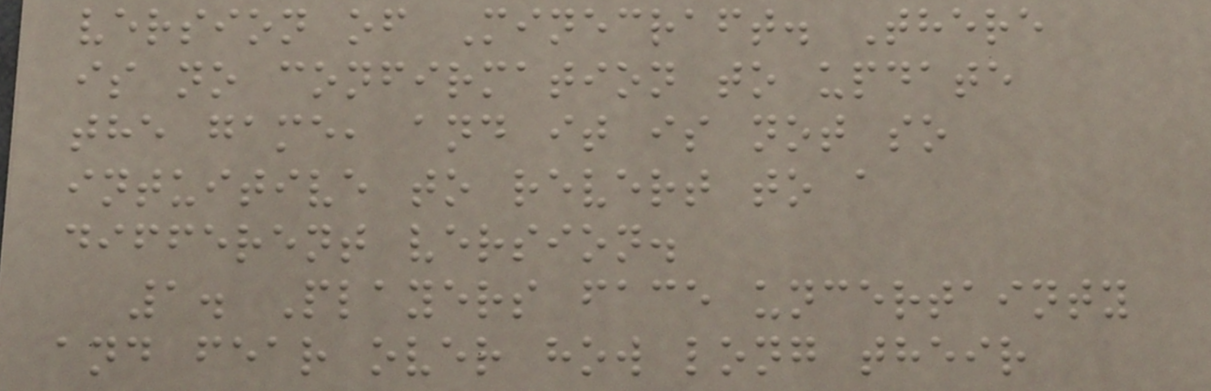version of Minecraft. There
is no confirmation to update
the game, and it is not so
intuitive to revert to a
different version.
1. Players face uncertainty
and fear over how long their
